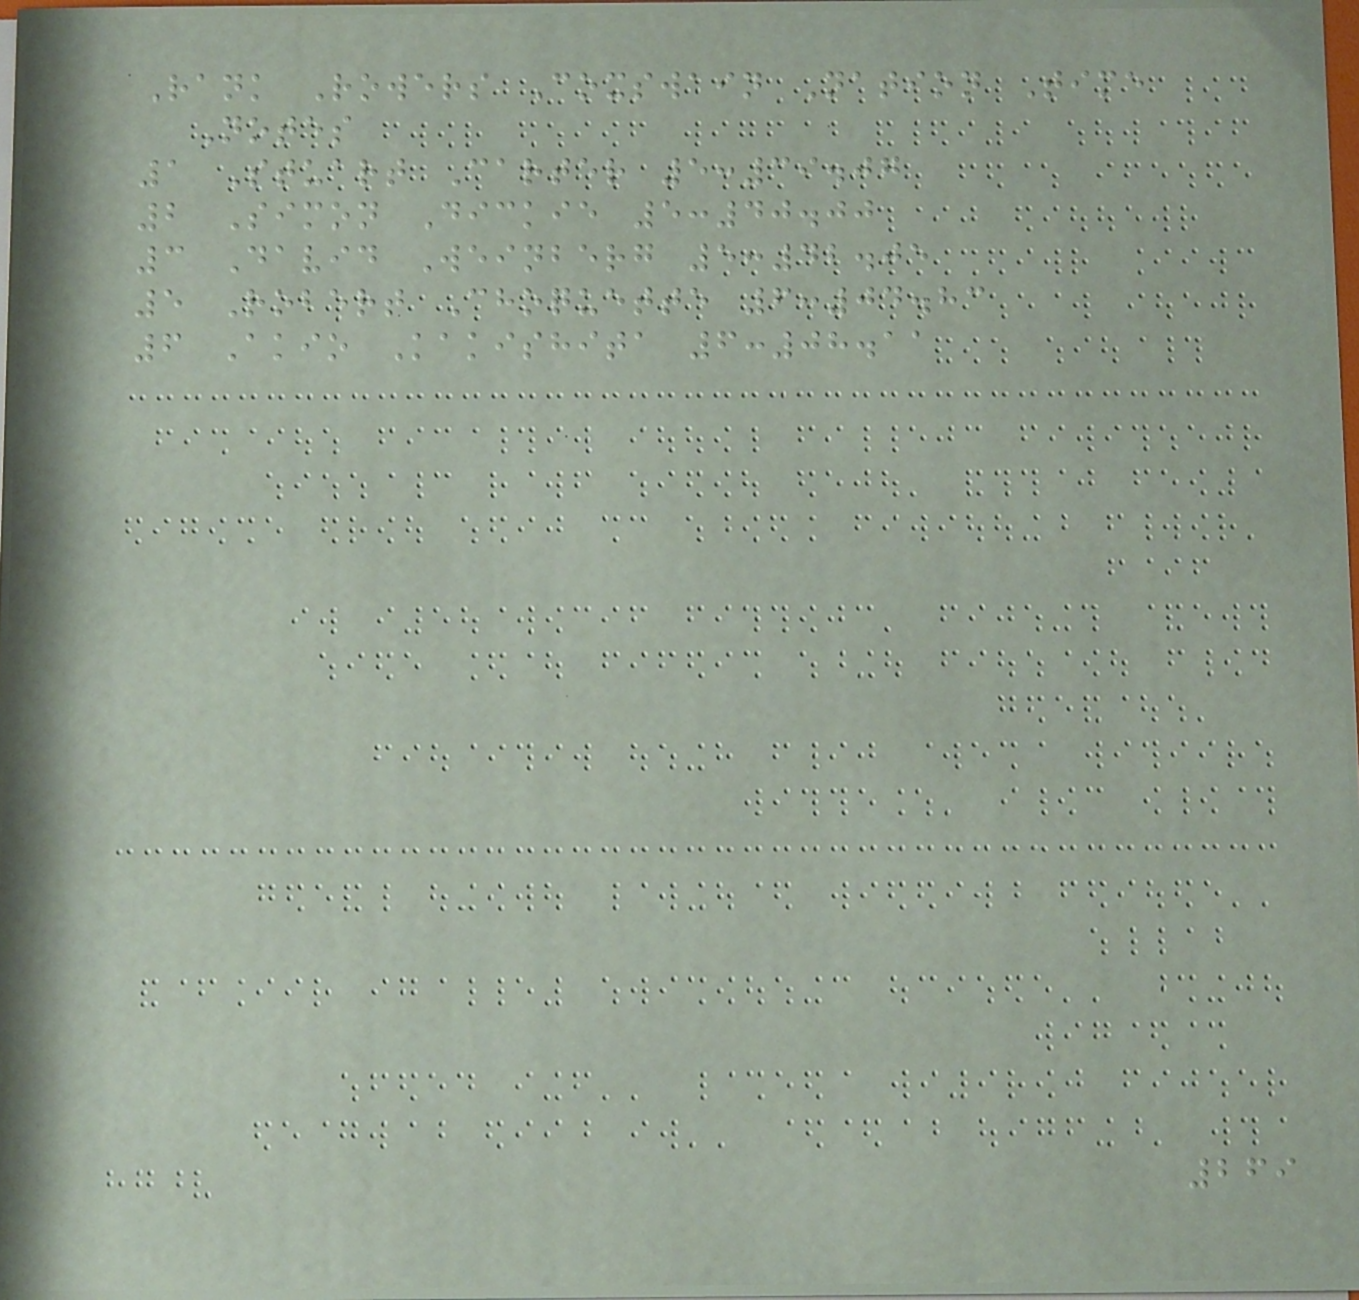Rank Rowers Coxswain Nation Time
Notes
1 Stuart Carter 5:39.07
2 Simon Dickie 5:40.00
3 David Weinberg 5:42.05
5 Robert Choquette 6:04.83
6 Akio Kakishita 6:08.11
269
